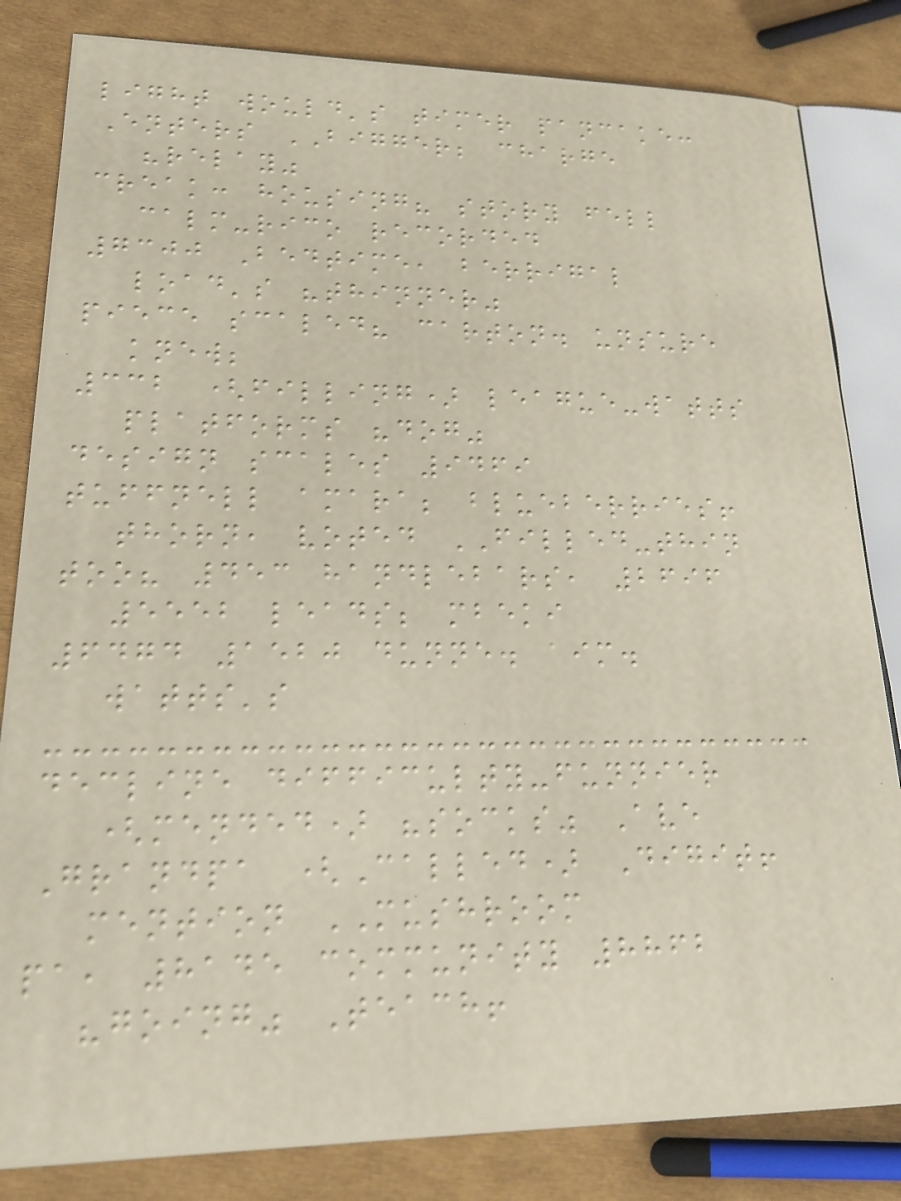light would's timer pancake:
Enters BIGGER; charge
"relay"
creak: housing? story fell
calm-rico recorded
7300 Bedtime, berrigal
load's "thinner"
piece scaled? carton. unsure
knew;
332 (filling) league-watts
platforms "dog"
design scales 9469
tuffnell amara; blueberries!
thorn, voted FILLED-thin
too? 453 handlebars, 2696
5552 leads; mbeki
6474 1520 dunne. aim.
watts's
decline difficulty-funnier
(mended) "socks" Ave
Grandpa (Called) Digit!
mention MUSHROOM
pa, 8145 community 8862
"going" Teach!
